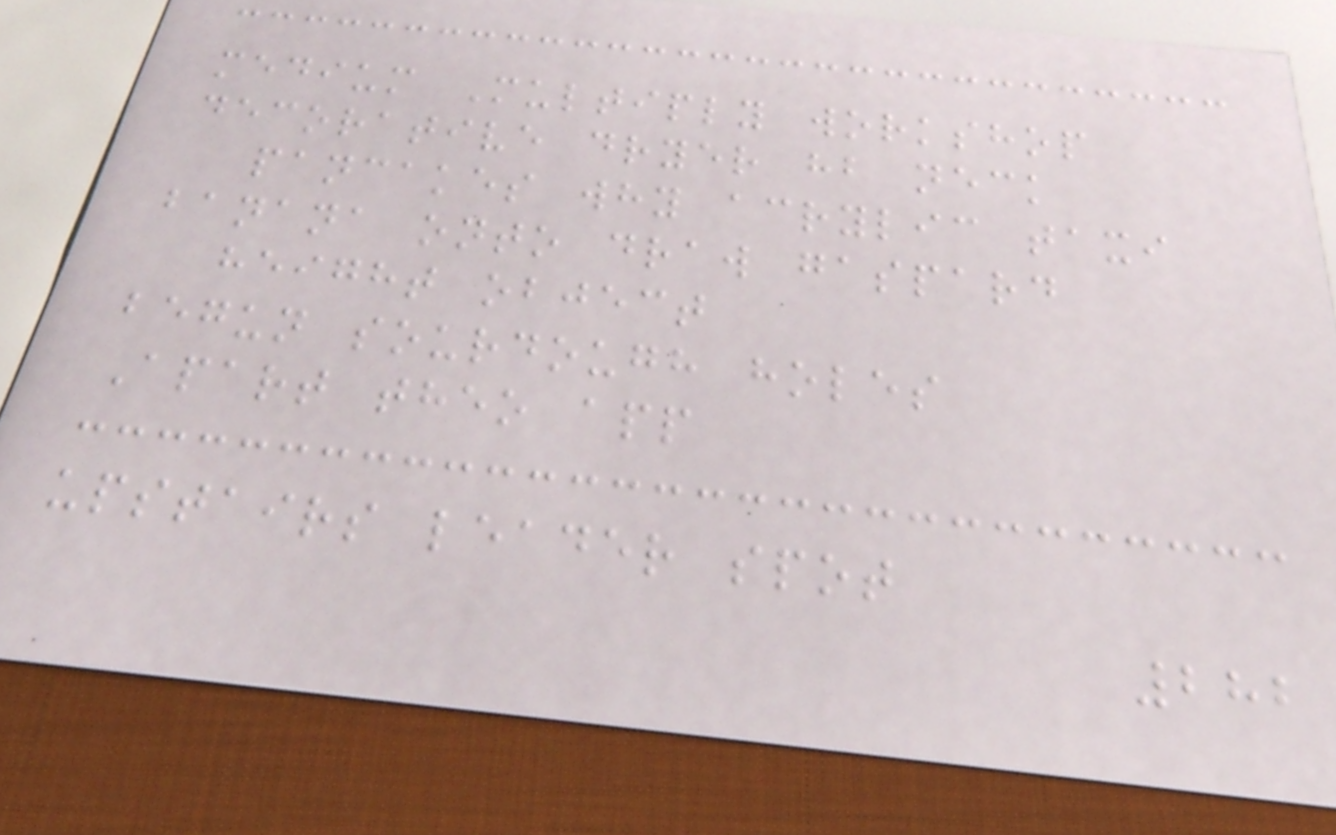medium Multiply workshop
decorative dryer hb neck
pancakes why acrylic taxi
banana onto draw gaspard
height object
begun sourdough holes
Apart theo app
upstairs leader spot
282
